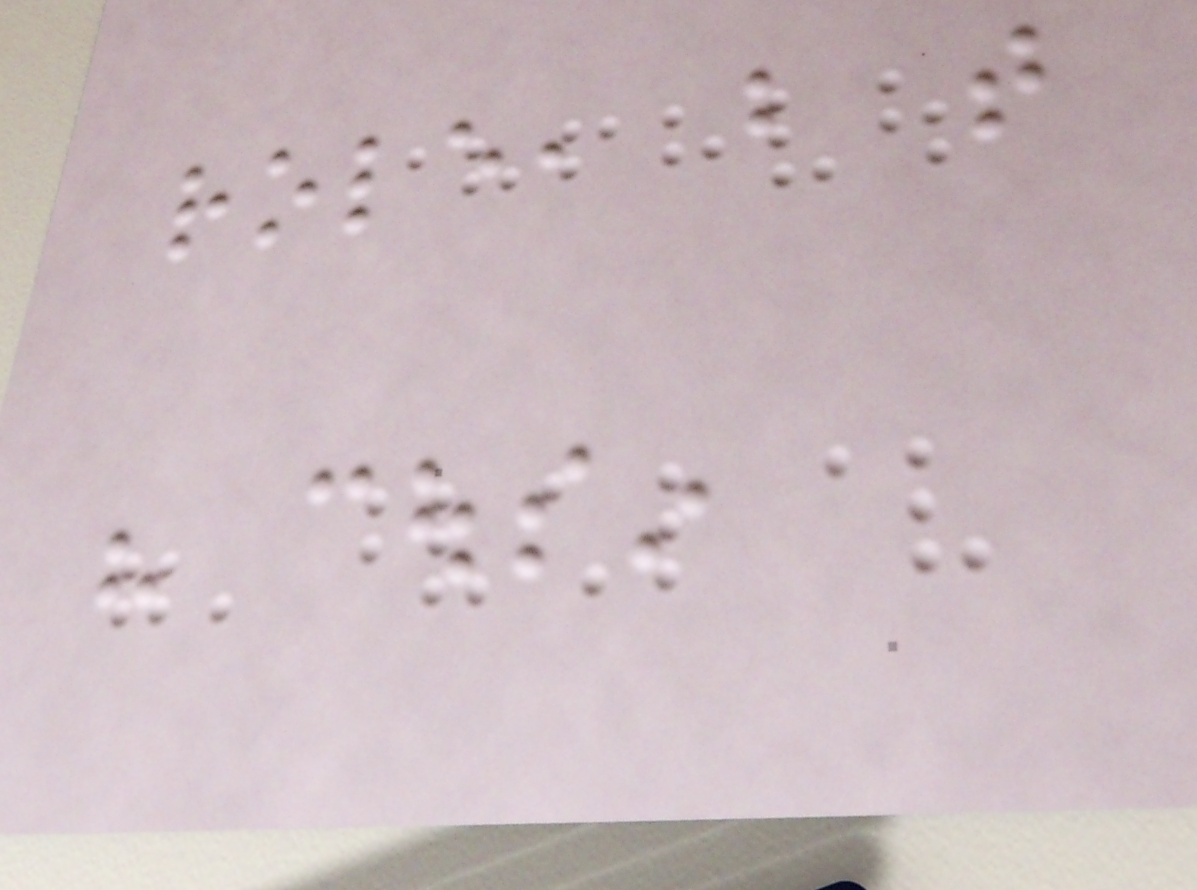role, but that
his cousin
